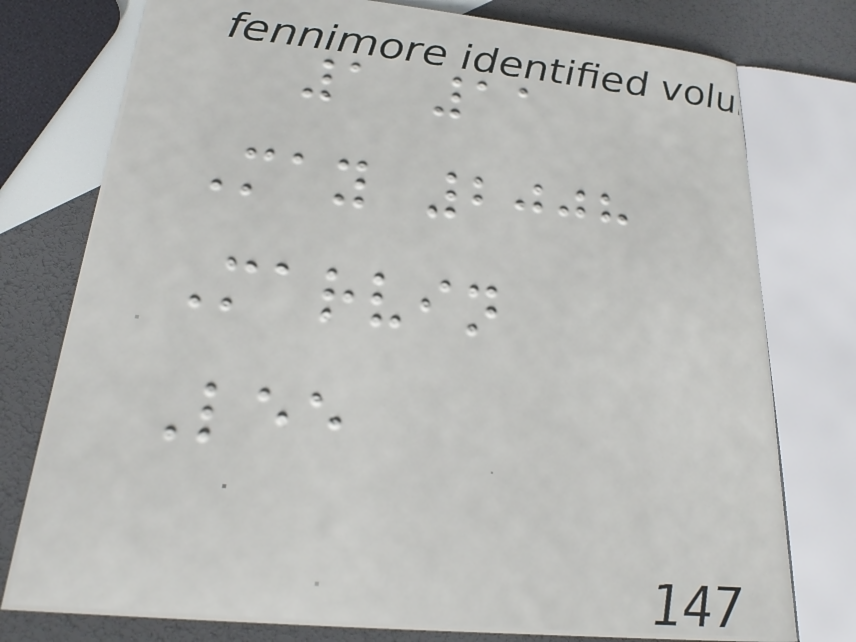1 11
May 2008
Marvin
Lee
